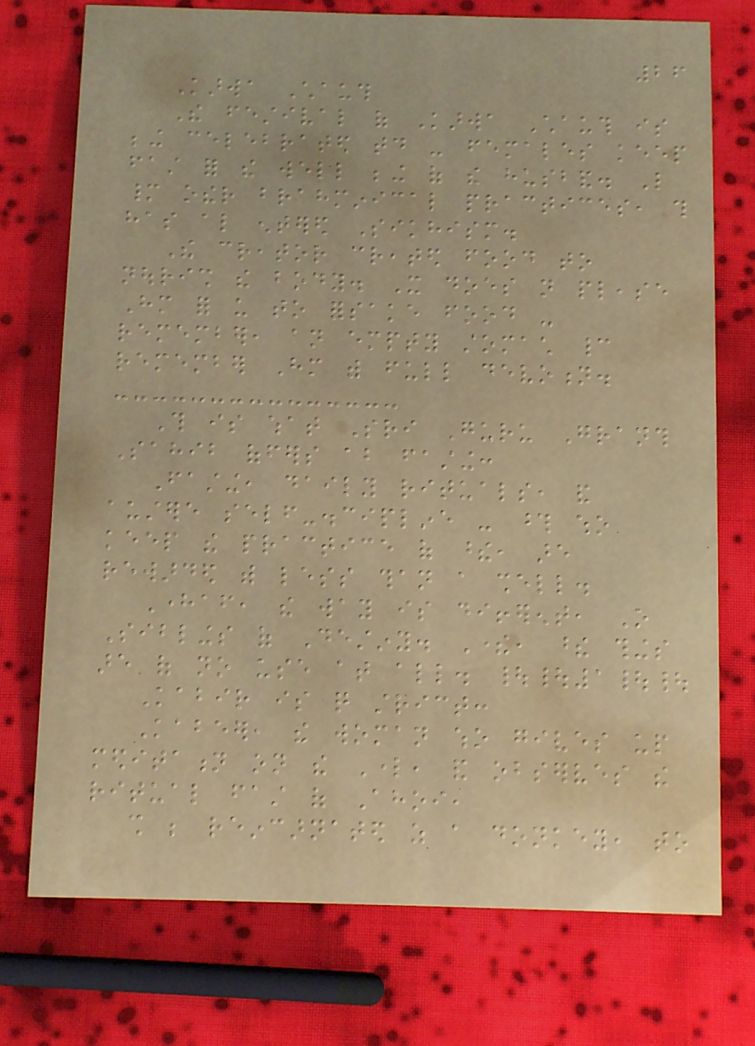26
Karwa Chauth
The festival of Karwa Chauth is
being celebrated today - females keep
fast for the well being of the husband. Like
many other brahminical practices, this
has also entered Sikhism.
The creator created food to
nourish the body. It does not please
Him for us to forsake food -
remember, an empty stomach cannot
remember Him with full devotion.
This is what Sri Guru Granth
Sahib offers about fasting:
Fasting, daily rituals, and
austere self-discipline - those who
keep the practice of these, are
rewarded with less than a shell.
Hereafter, the way is different, O
Siblings of Destiny. There, these things
are of no use at all. ||1||
Kabir is quite strict:
Kabeer, the woman who gives up
meditation on the Lord, and observes the
ritual fast of Ahoi,
shall be reincarnated as a donkey, to
